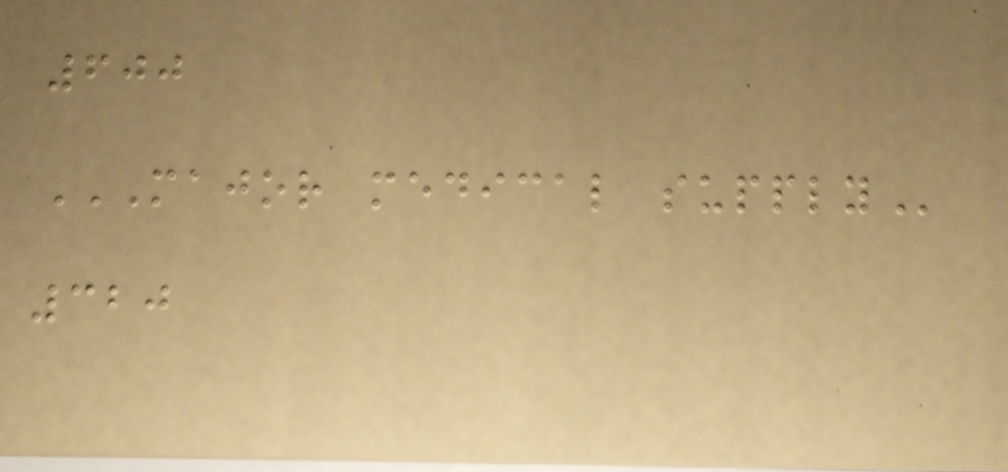600
MAJOR MEDICAL SUPPLY
320
